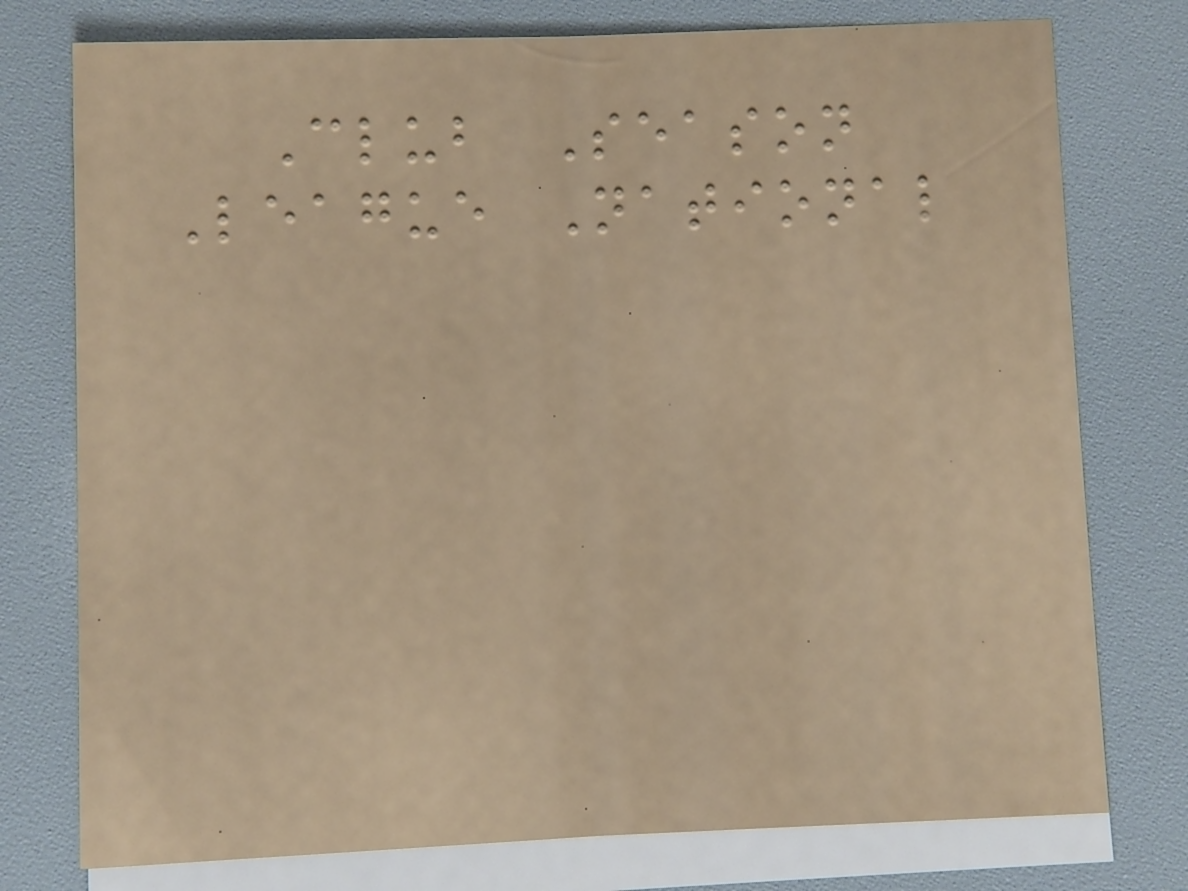Club Season
League National
